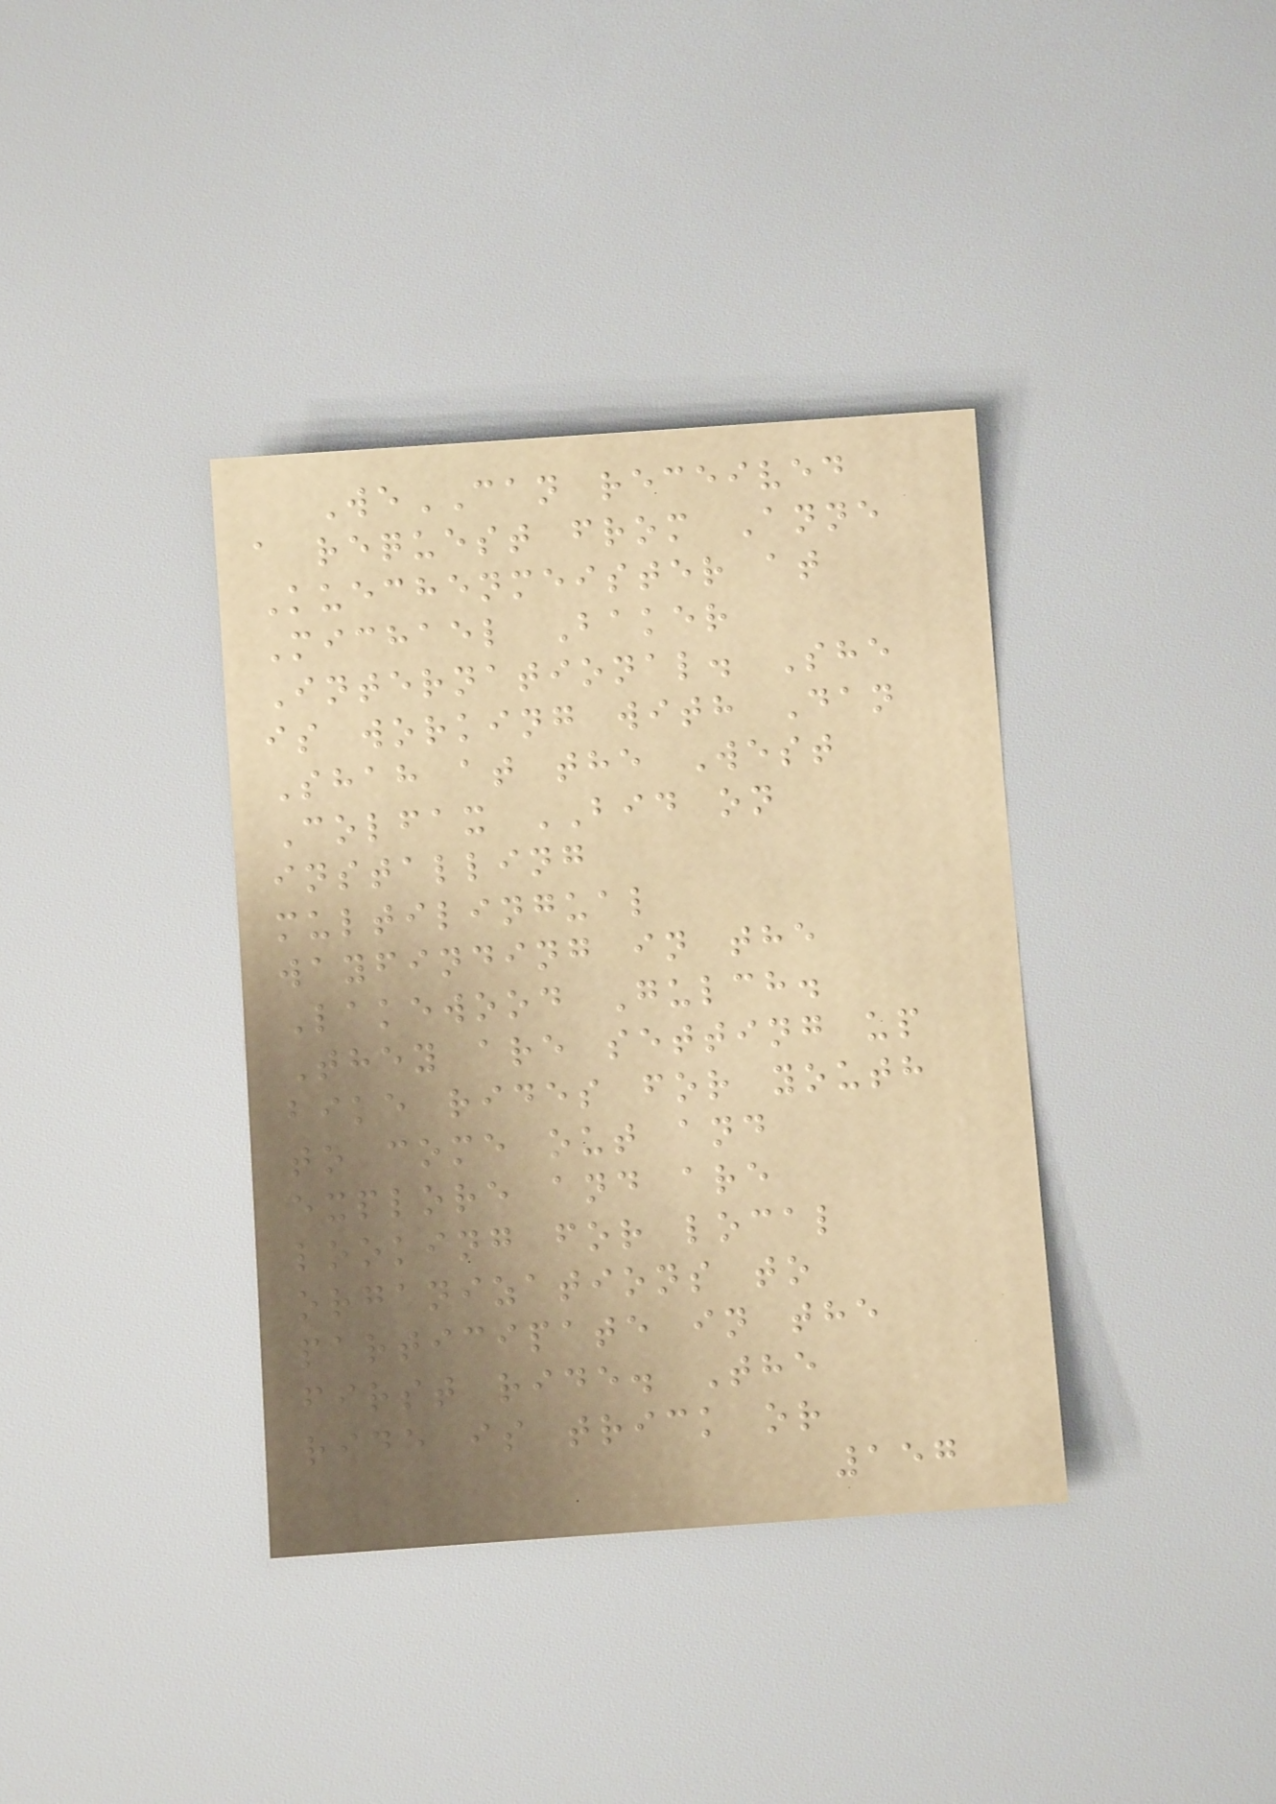WeCAN received
a request from Anne
Kuechenmeister at
Michael Baker
International. She
is working with Dan
Shah at the West
Colfax BID on
installing
multilingual
wayfinding in the
Lakewood Gulch.
They are setting up
bike rides for youth
to come out and
explore and are
looking for local
organizations to
participate in the
first ride. The
ride is trick or
157
